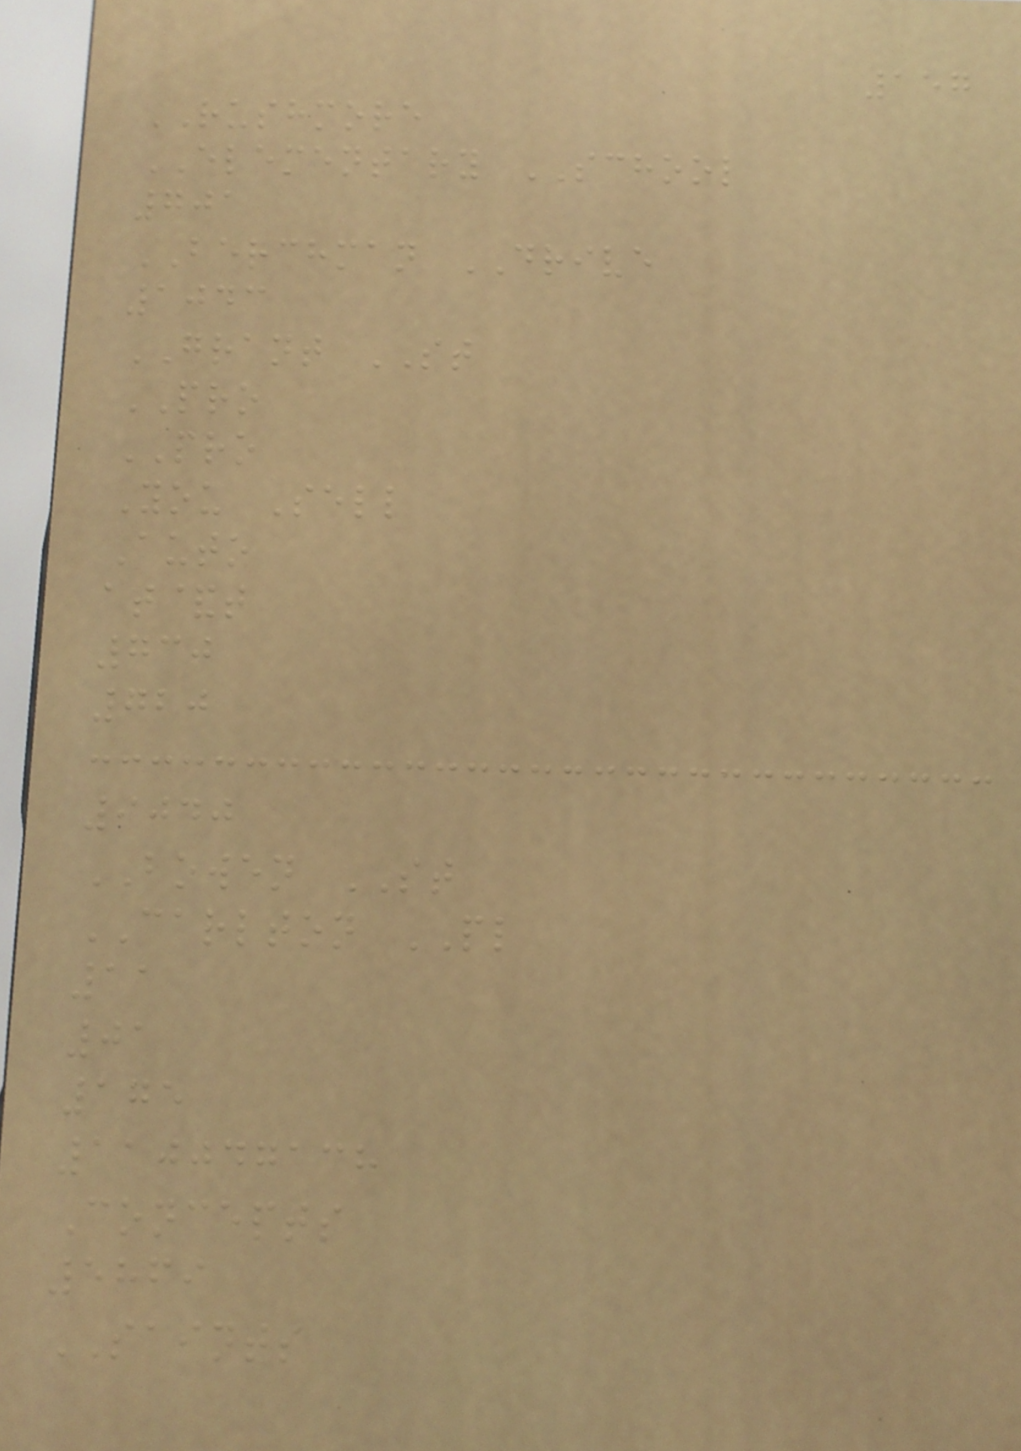157
RUSHMORE
ELEMENTARY SCHOOL
701
BERCHMAN DRIVE
1043
GRANT ST
PRO
PRO
You Sell
Auto
at&t
730
720
9040
BOWEN ST
CARLTON PL
11
01
175
110047138
Concepts
5869
SAINTS
